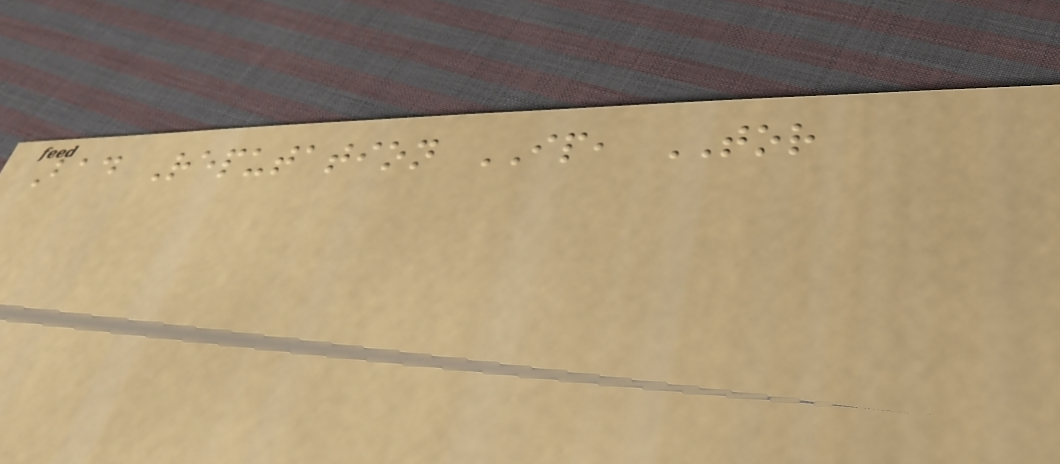Bad Reputation IP, TOR
